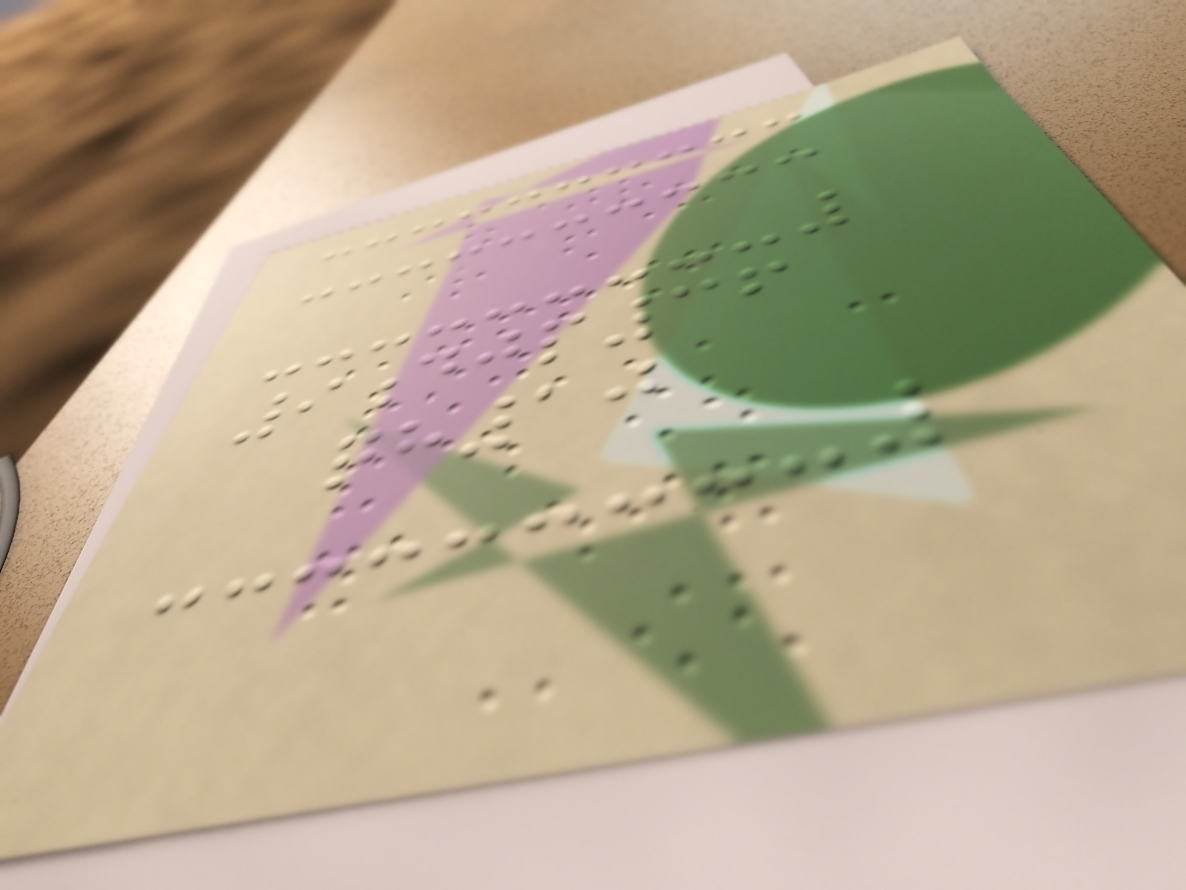9djp36
qh10
